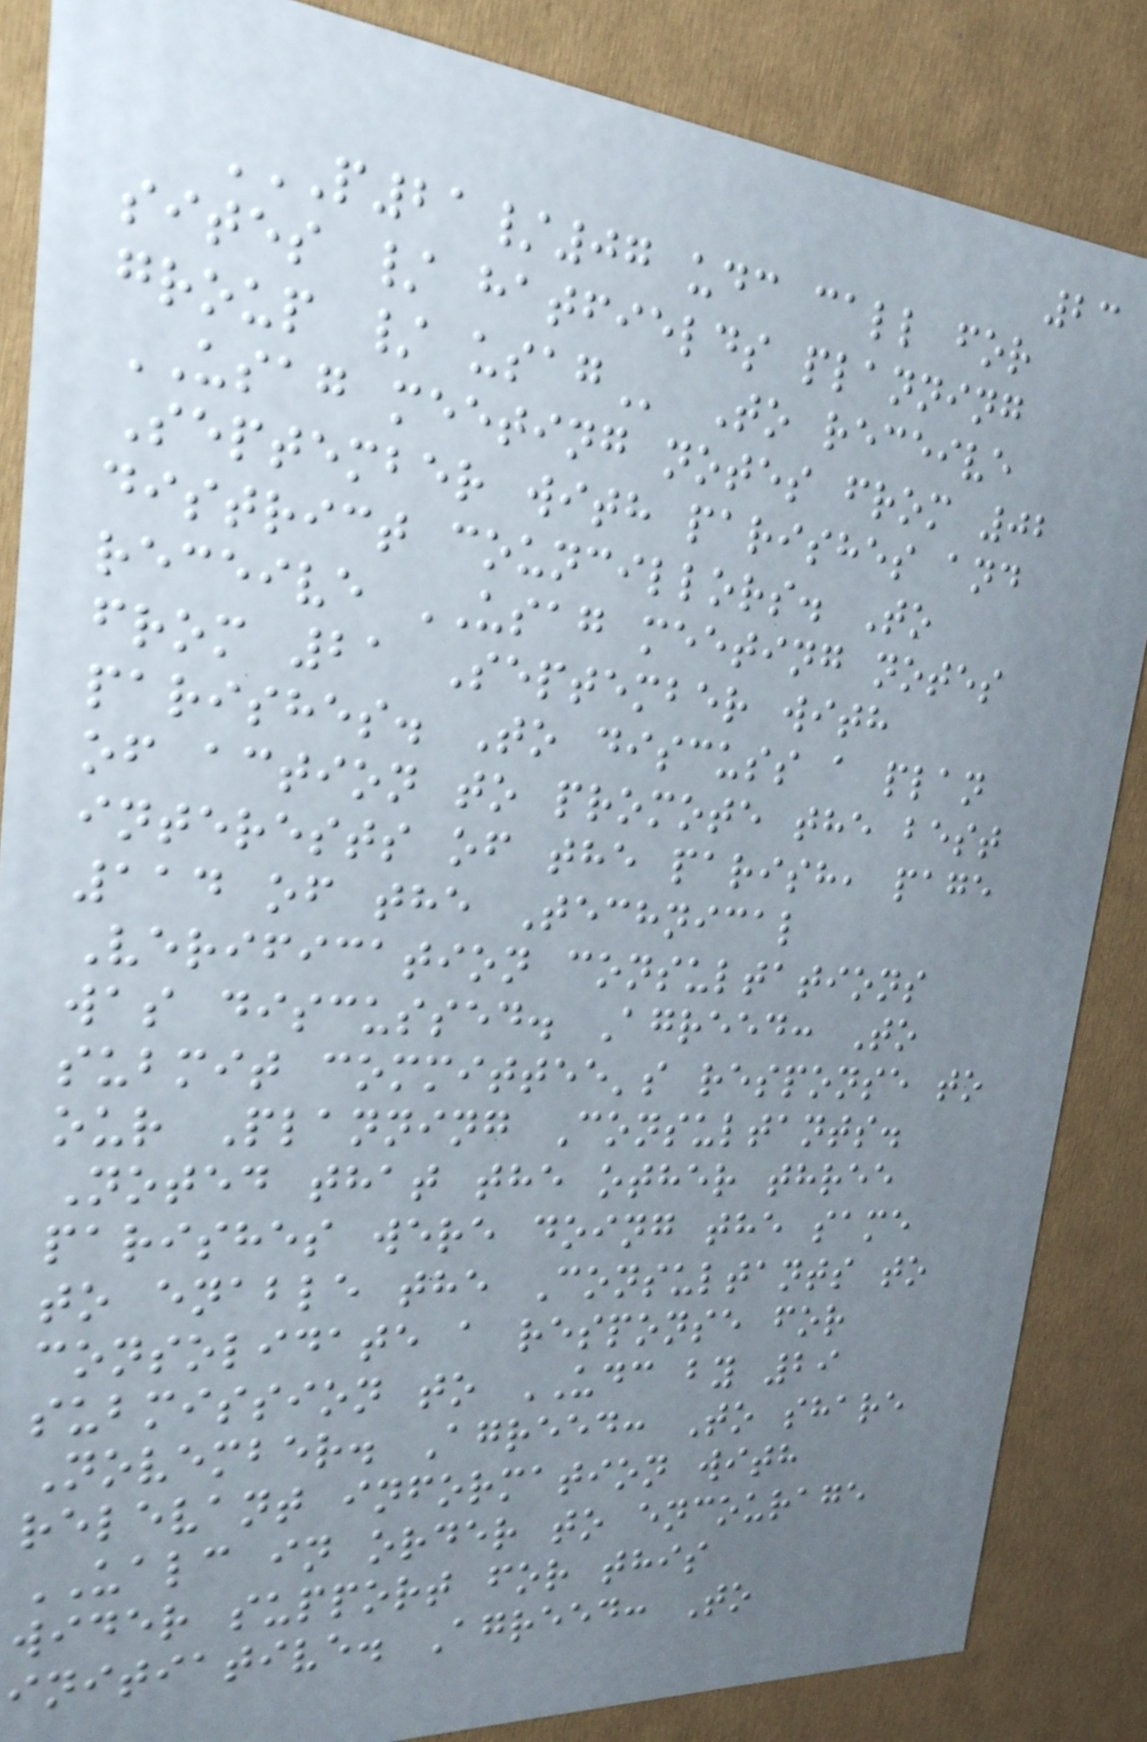23
P21/07 UDC CALL FOR
SITES / HATFIELDS PLANNING
GROUP / USAG To receive
USAG meeting notes from 02
September with parishes and
district councillors. To
receive USAG meeting notes
from 21 September with
parishes. To discuss a plan
of action to promote the best
interests of the parish, page
114 of the Technical
Verification consultations
was discussed. Agreed: To
submit committee's response to
our Planning Consultants.
Noted that the other three
parishes were doing the same
to enable the Consultants to
consolidate a response for
submission to UDC by 29
November. Agreed: To share
relevant information with
UALC in order to encourage
wider support for this
initiative. Agreed: To
